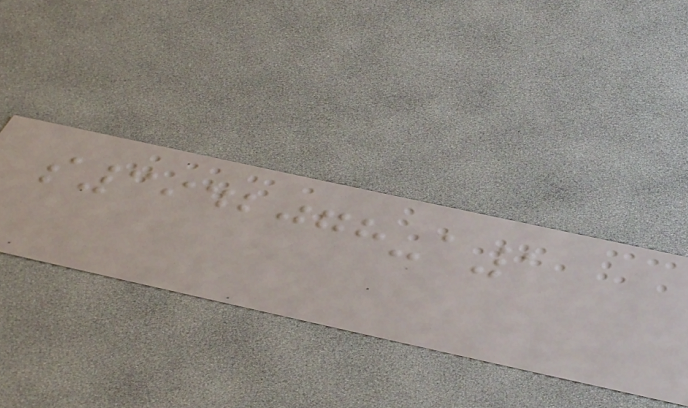s3942078-a1
